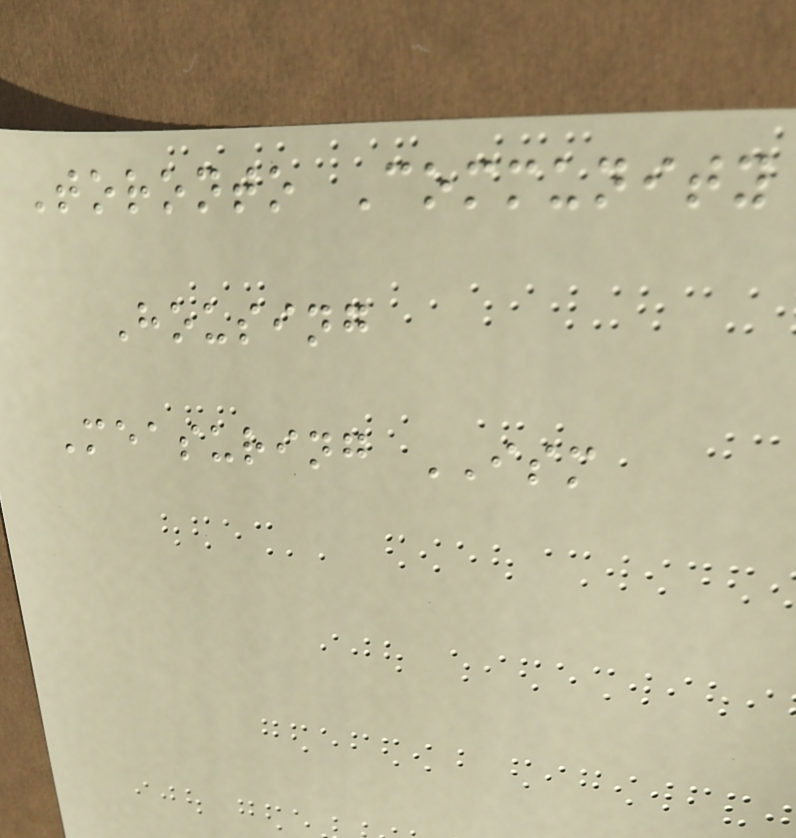Toronto Community
Housing
Measuring ISM
